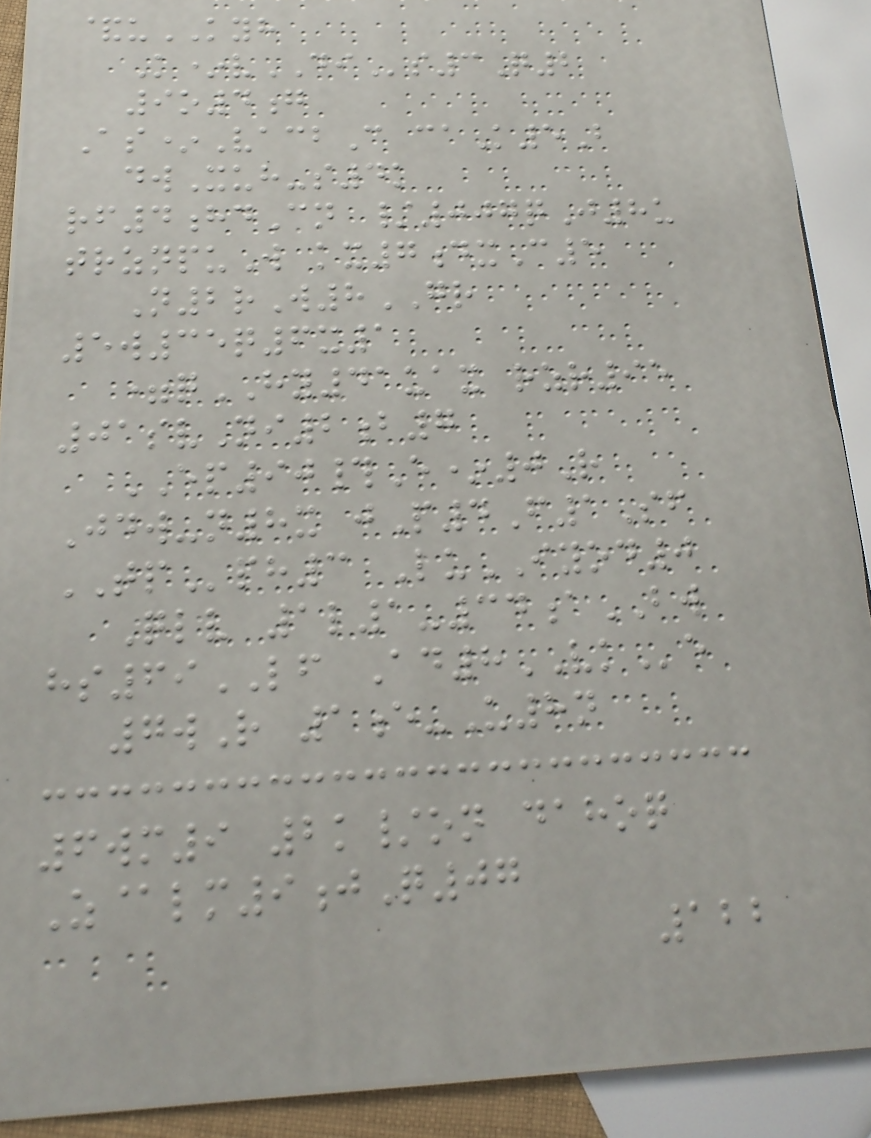&uKYH
K*vDIs3Q2
9o4g
As*VacbC caK5B
dwXuh-s4k
rf4hdCn /007qJ8u
trznpuW kx7dxC5
N2rW8GR
5w35q6x1
=qHY41uax rzr95
01svNi2b7
EP90#E*0R
Jdw-n8x jP4F1Sf
TPph3 LuIYOD0
Qlv 1l1-34aBW
hs69LF Ad8VKe
7wR 1e-U8n
6wm9 2k/on dahoq
Z@lm9jQ07
122
